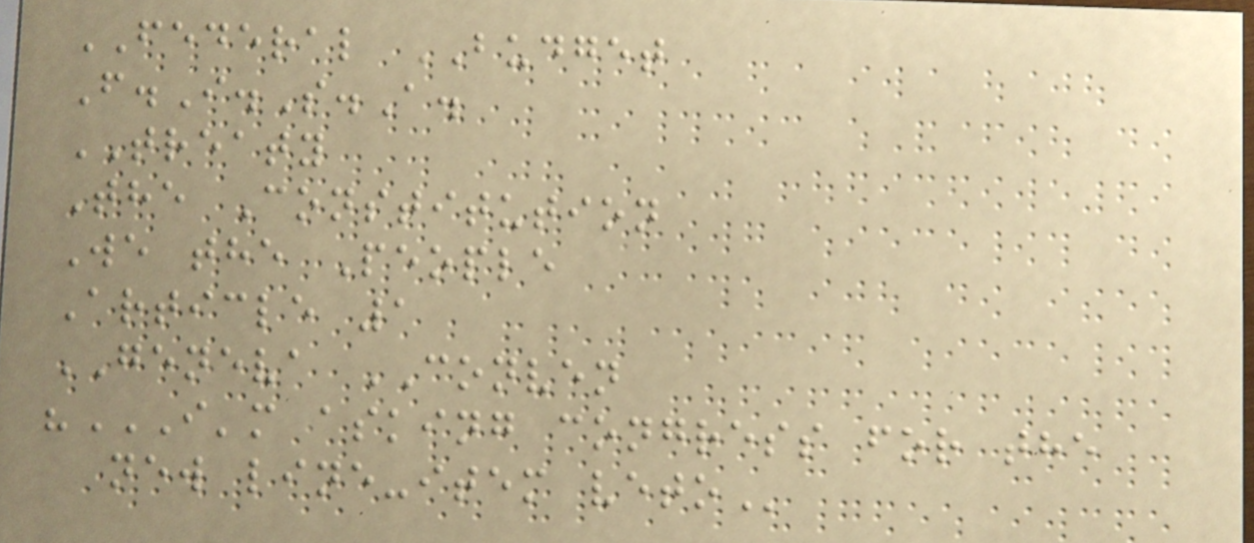FEDERAL BUDGET
F.I.S.A.
TREATY
The Constitution
We the People
Article 1
GENEVA CONVEN
"I'M ASKING CONGRESS FOR THE
NEW LINE-ITEM VETO
